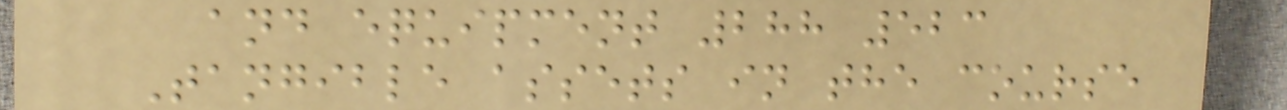and equipment 288 523
Tangible assets in the course
